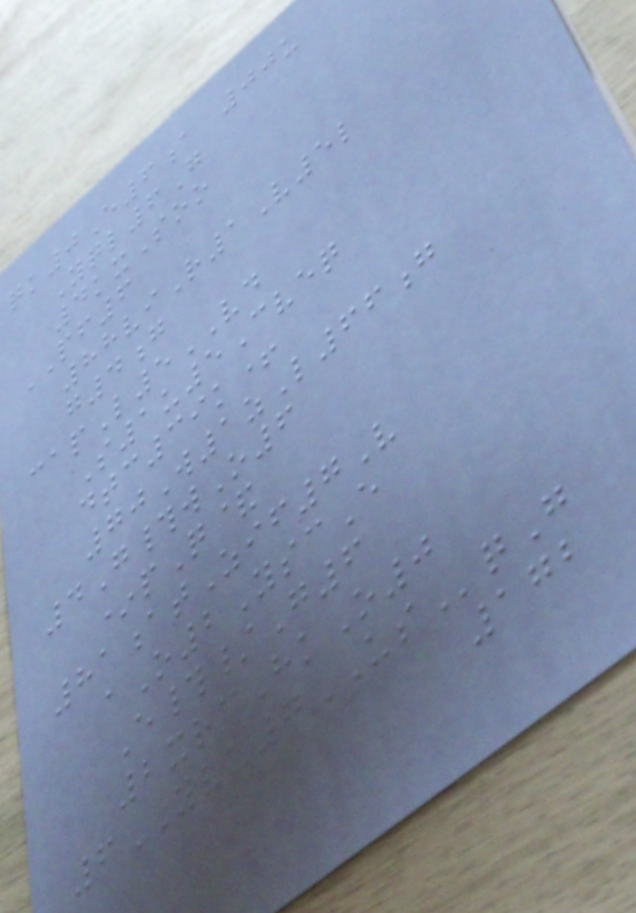qk0E6a 00u
Yql6G
4kxSoo
PF6
88viR1V5l
g4g
capL5VD
S1u5Cveq
dtc39k+
70W1zL66g
4G#wO6
*pQ&
81atZif7V
aO2YscE
E#/G6
2xrcHkO0
6YVU7USqG
172
